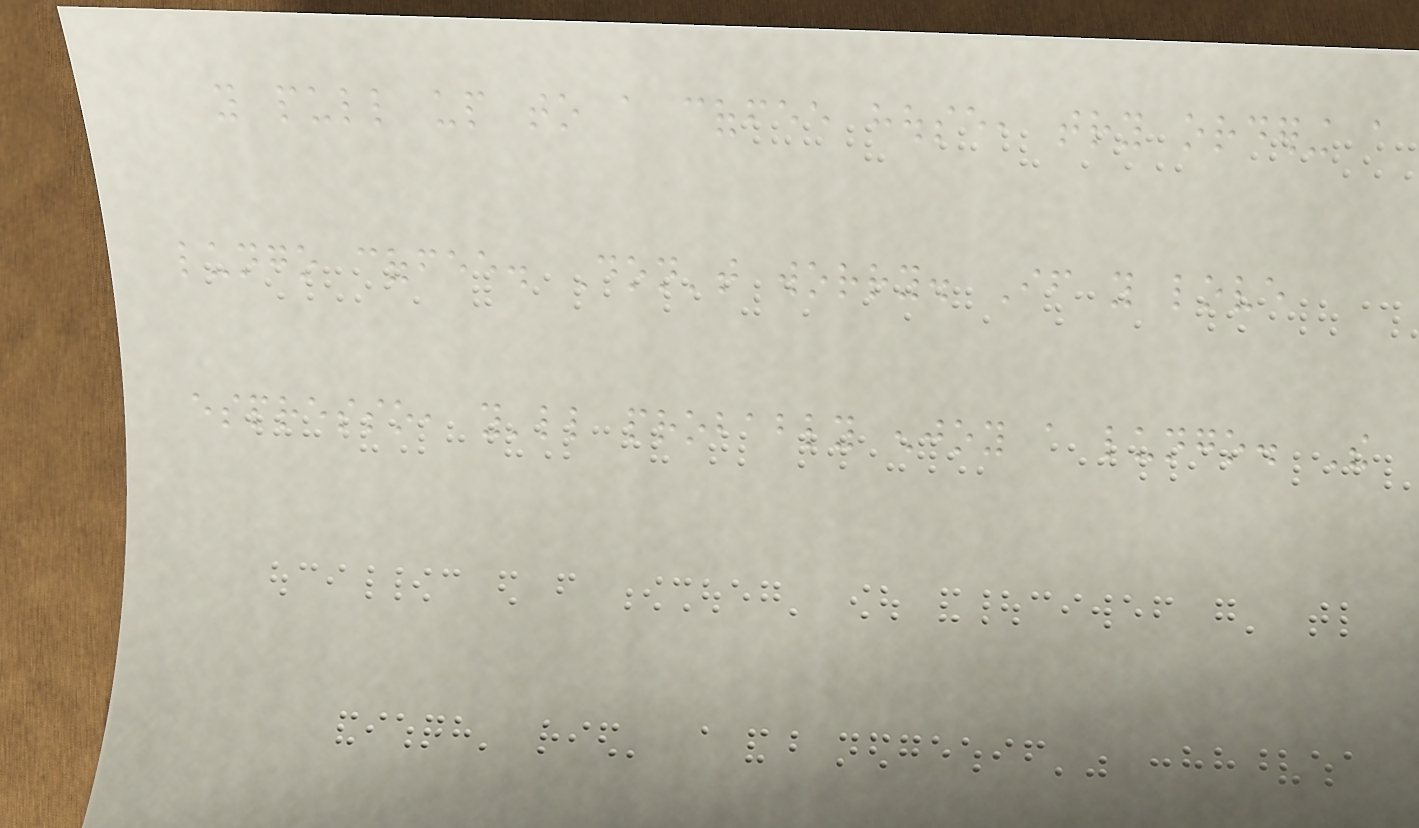you pull up to a coffee house, try ordering a
lungo coffee. Don't worry. If you love
espresso, you'll probably enjoy a lungo. The
